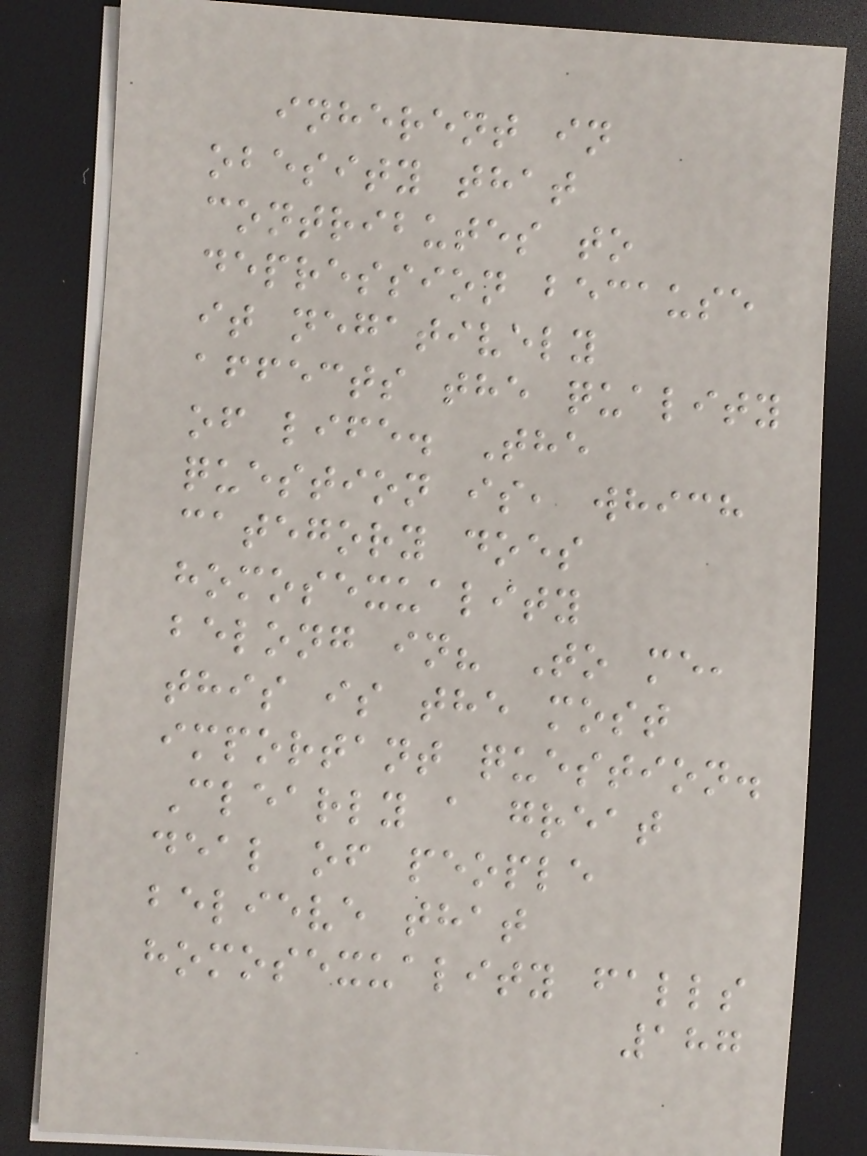inherent in
obesity that
contributes to
depression because
it negatively
affects the quality
of life. The
question is, which
category does
homosexuality
belong in? To me,
this is the most
important question.
Clearly a great
deal of people
believe that
homosexuality falls
187
